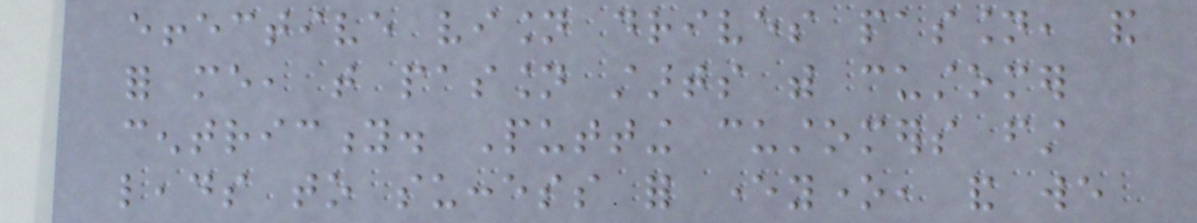effective vision drives passion, and
for me, that passion starts with customer
centricity. Putting customers first
leads to success for everyone, and we
